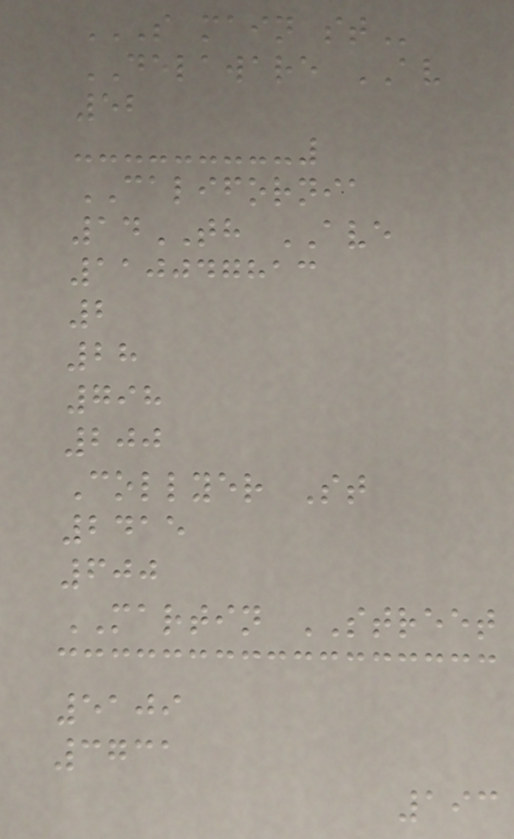S MAIN ST
DELAWARE AV
52
CALIFORNIA
14TH AVE
110047813
2
28
798
200
Collyer St
2415
600
MARTIN STREET
5109
3731
193
